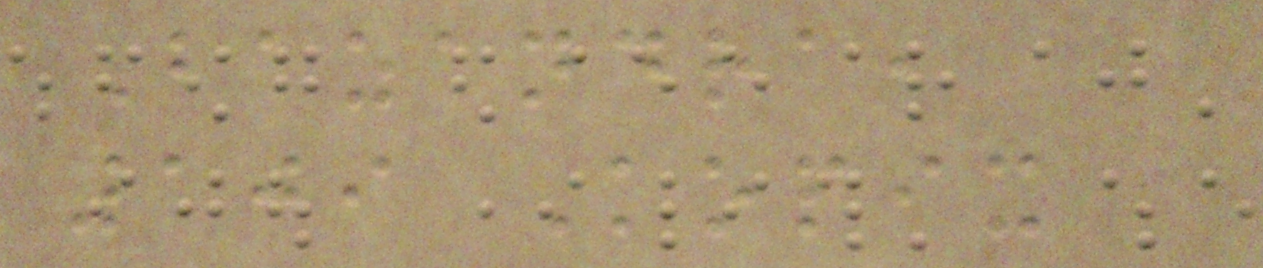Bazandra,
109 Kopix
